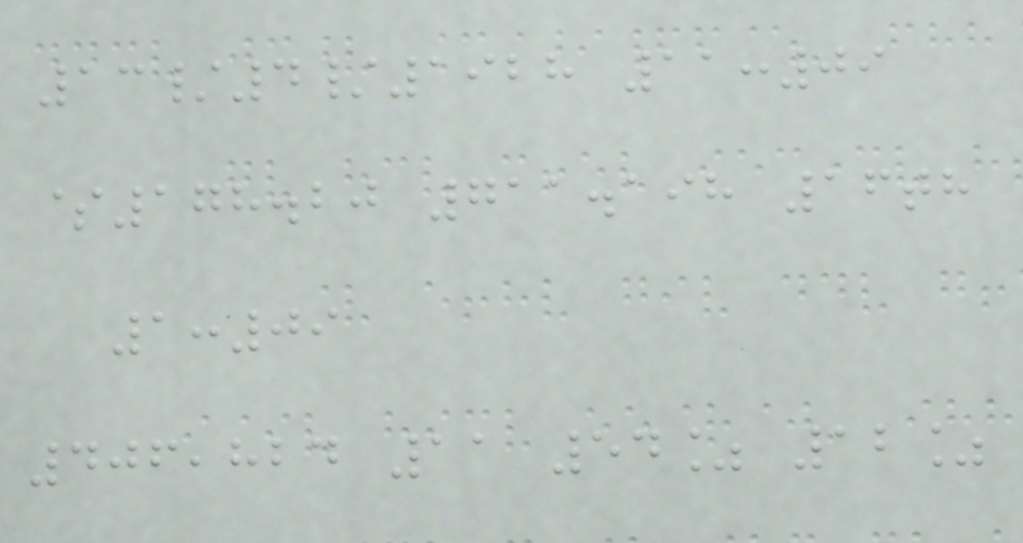13/4/1928 11:09
$178.20 711.198 16th
1:09
406,824 11 54% 12%
